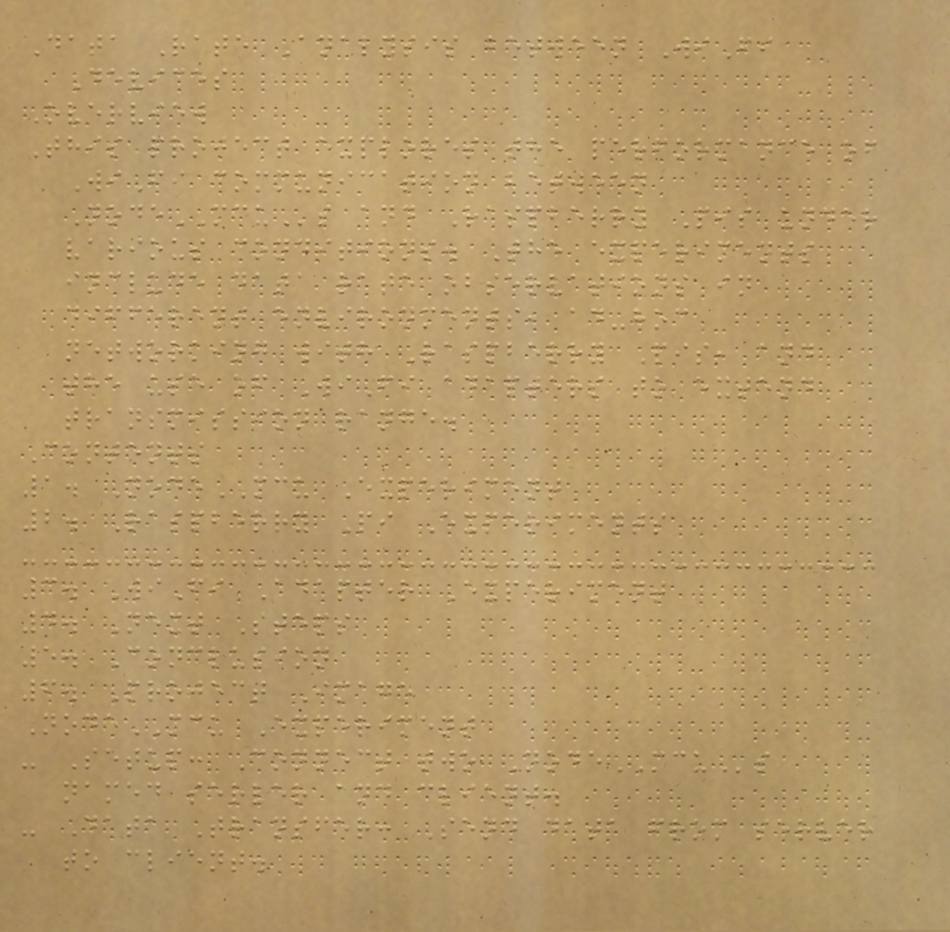Data Rate Analysis between WiFi
Devices
Overview
This project explores the performance of
WiFi communication between
NodeMCUs and Raspberry Pis under
various conditions. The experiments
include data rate observations in
different environments, ad-hoc
networking with Raspberry Pis, and
the use of WiFi adapters to extend
transmission range.
Contents
1. NodeMCU Experiment
2. Raspberry Pi Experiments
3. WiFi Adapter Experiment
4. Next Steps
5. Conclusion
6. Project Image
NodeMCU Experiment
- Setup: Connect two NodeMCUs
named server and client.
- Data Transfer: Send data from server
to client.
